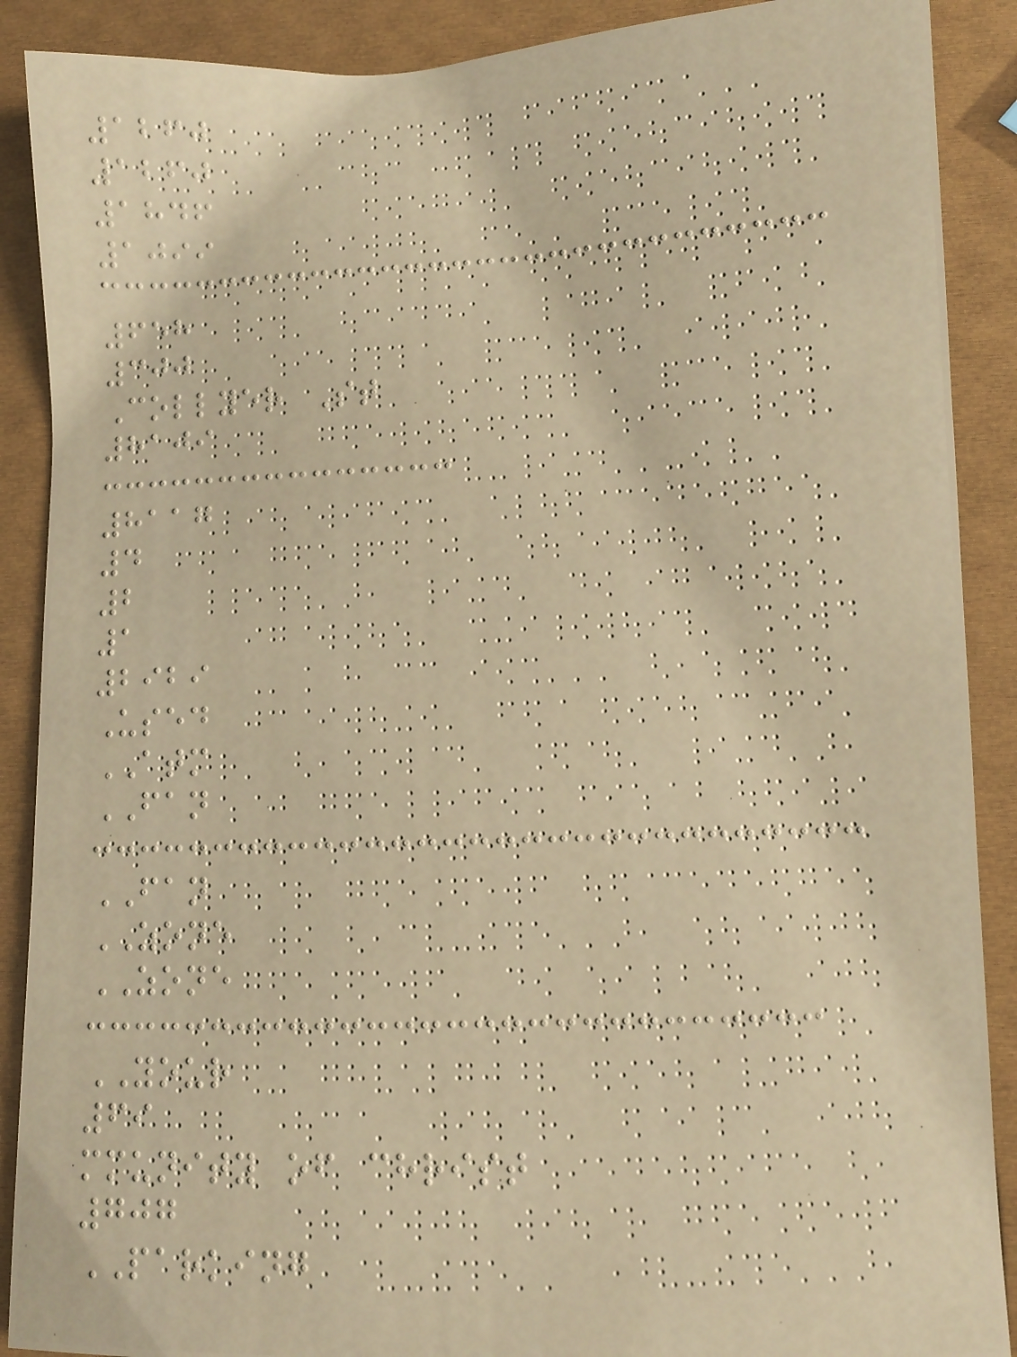1260
1260
1846
1099
658
300
Collyer St
8109
8117
4
2
1
2929
Used
ATM
FAN
FAN
ZONE
ZONE
YOUR
69
mmunity of christ
707
PARKING
